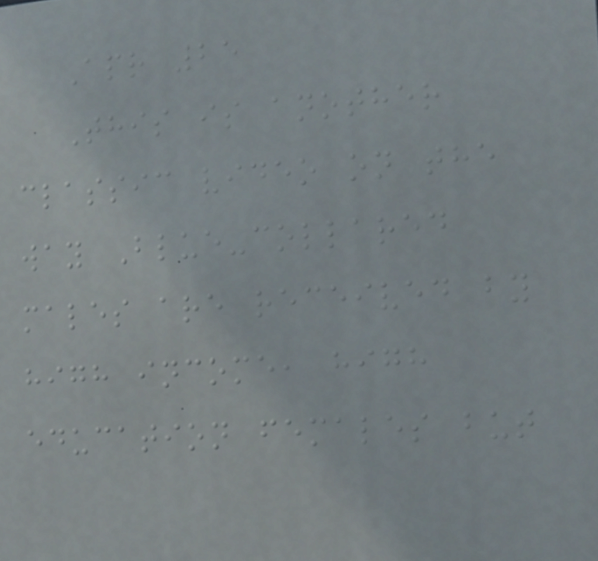Apr 25
This is another
classic video on the
way Blue-collared
males are received by
high income, high
education females but
